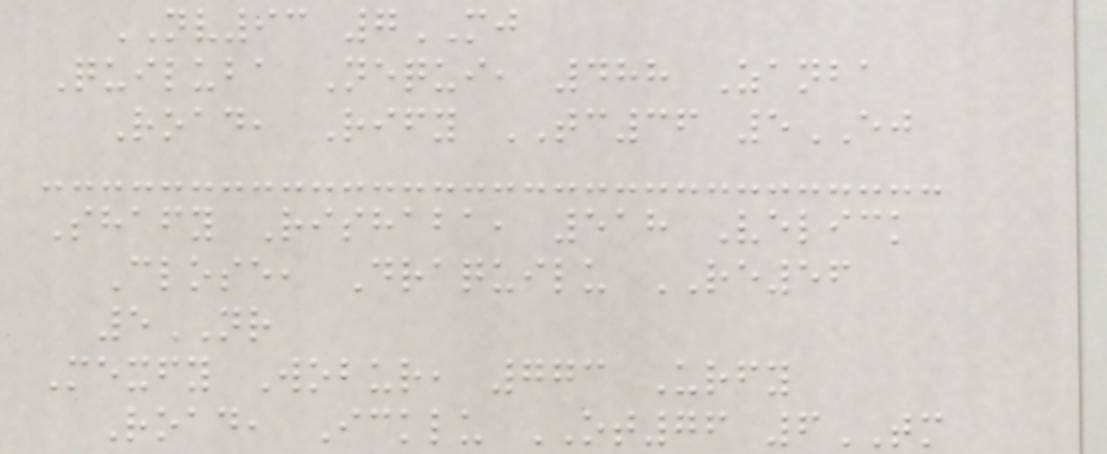NV93 7MJ
Quiluba Nequi, 488 Zanba
Road, Rify TC36 5EJ
Shafy Rishaba, 518 Velick
Close, Draquilu RE56
5NR
Mexfy Wobur, 773 Urfy
Road, Icklu OT76 6TM
